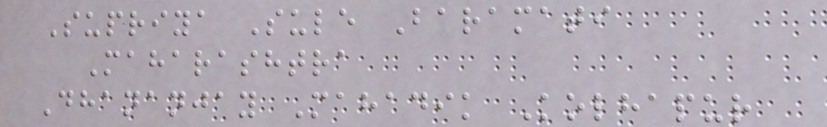Supriya Sule Baramati
Maharashtra
Dhananjay Mahadik Kolhapur
